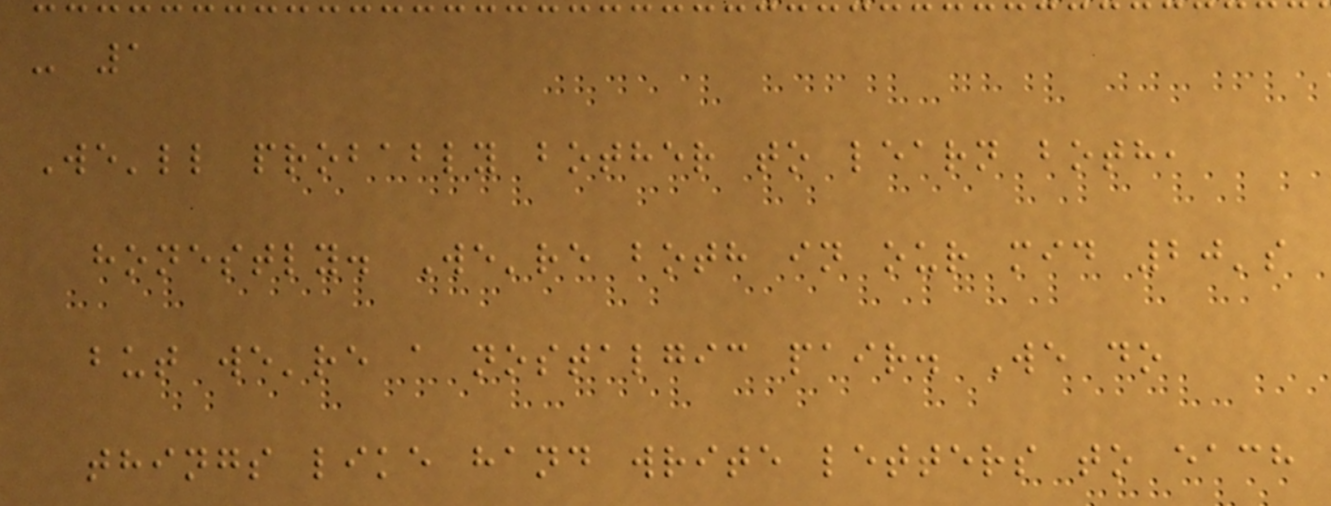- 1
We'll probably bother to learn both,
honestly. We're both in our mid 20's
but we're a nostalgic pair. We do
things like hand write letters to each
